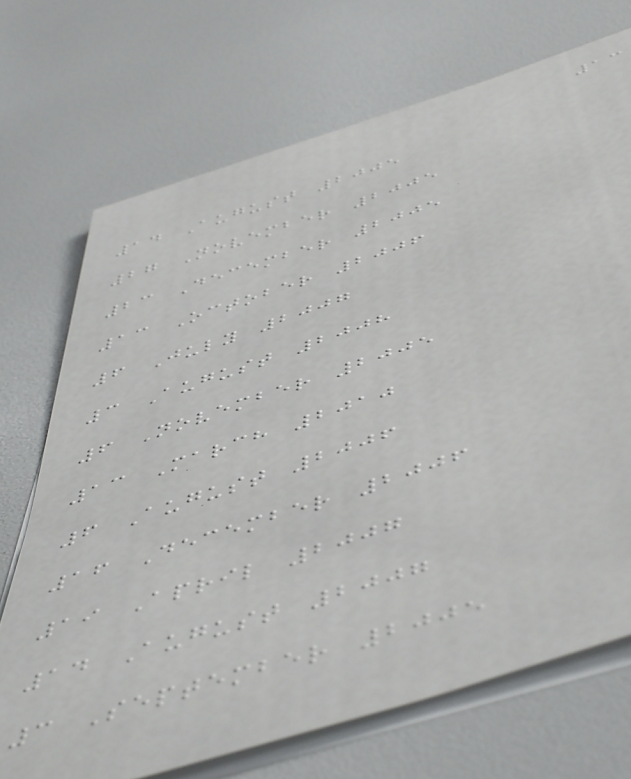13
14 August 2005
27 November 2005
23 December 2005
13 October 2006
6 July 2007
3 August 2008
6 November 2005
13 March 2010
6 August 2006
16 December 2006
19 April 2007
14 August 2007
3 September 2005
